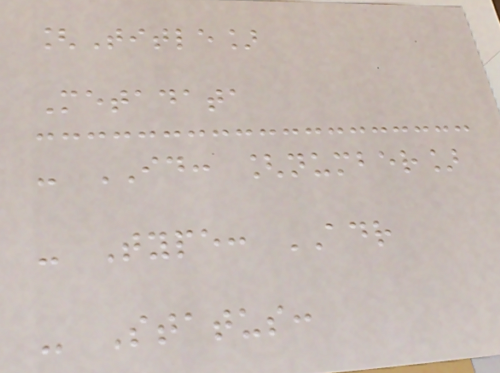[Title]
Metadata
- ID: [number]
- Type: ADR
- Status:
